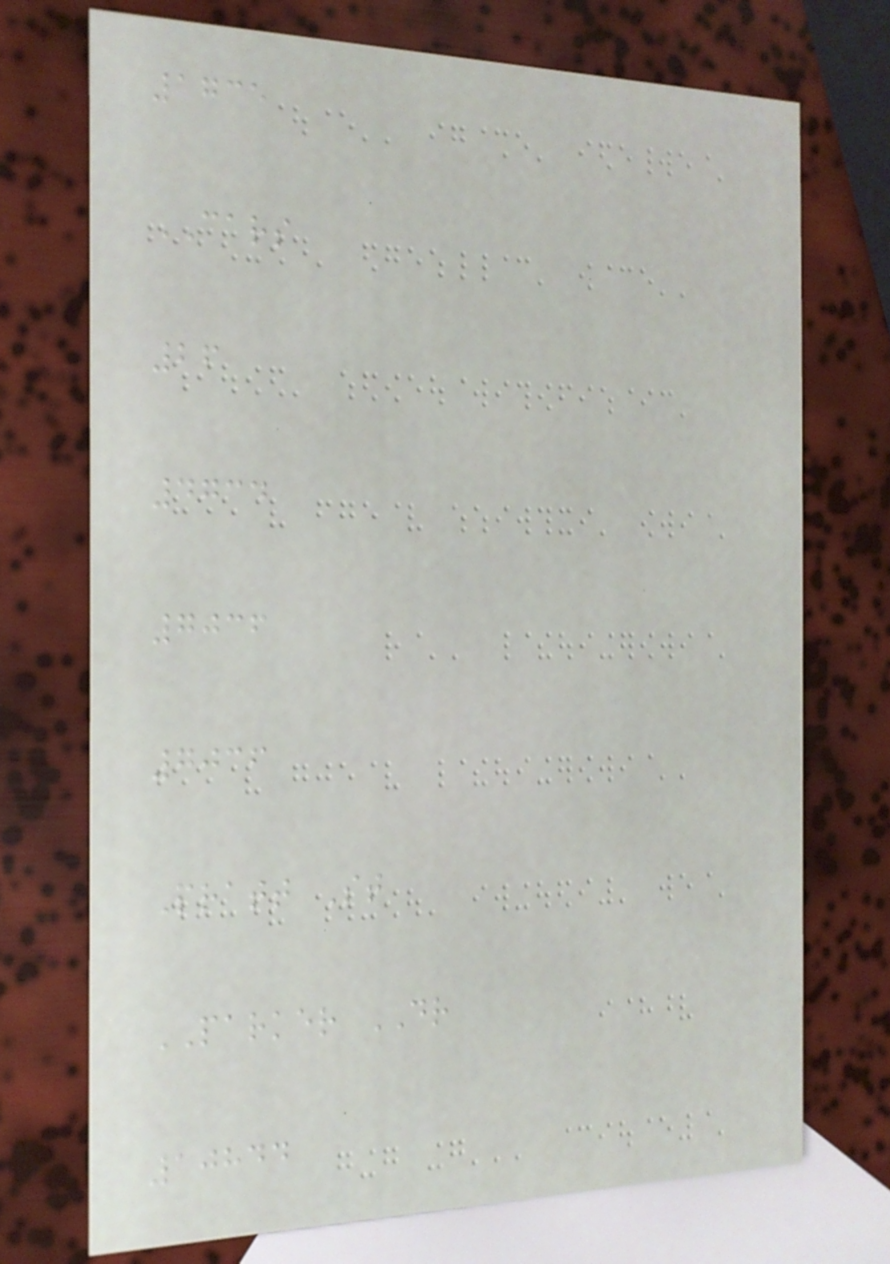1735
CARS
26
4734
7036
7036
Pratt St
PARKER DR
10844
